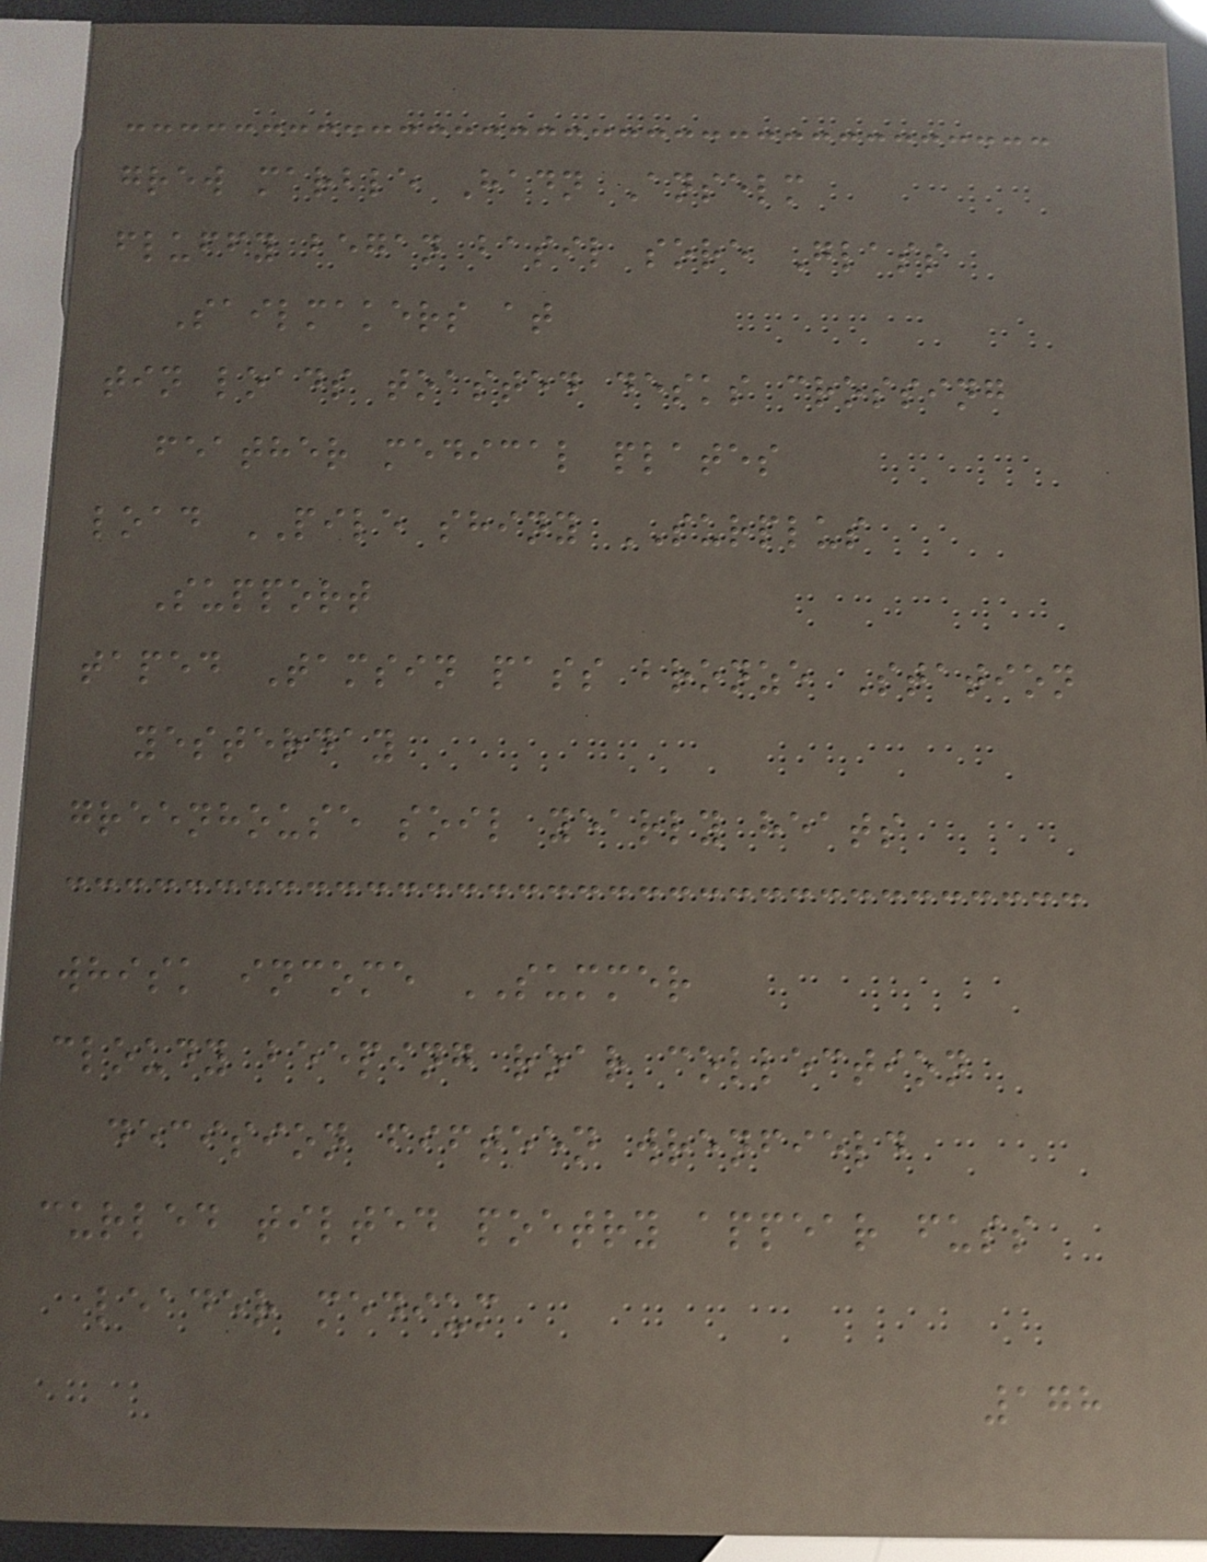grew marble Hadn Anselm
fluffy began basil sore Glass
Sailmakers at
tin loads toasted desks crossing
feather medical plates
load PILE shiny SURPLUS
Support
taped Tamsin pass bronze Station
yesterday
greenhouse soil yearly heats
whisk income SUMMER
cloudy beeping roar collection
decision fifteen wrenfield
curled tilted poetry appear fuss
leader medium
178
